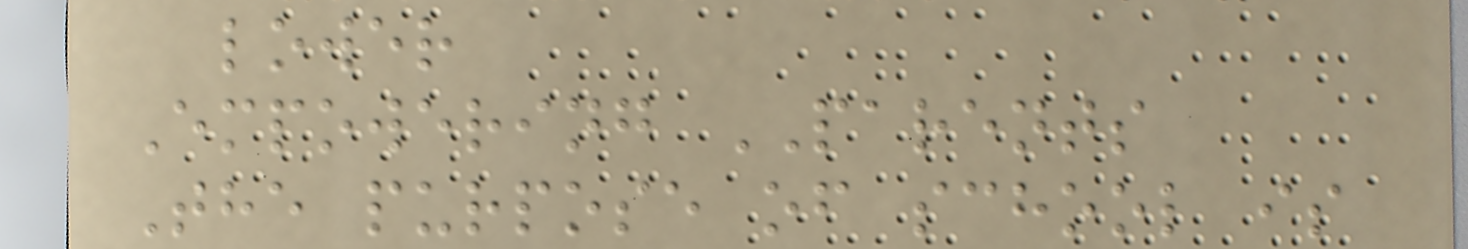lower
Empowering PARENTS
The purpose of school is
